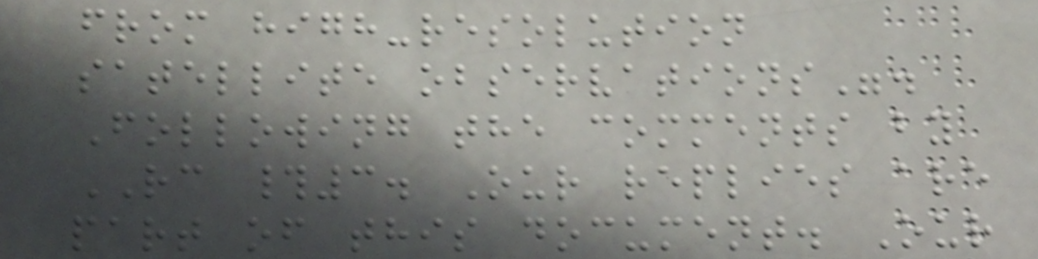from high-resolution
satellite observations".
Following the comments by
RC #3. Our replies are
part of this document. Our
